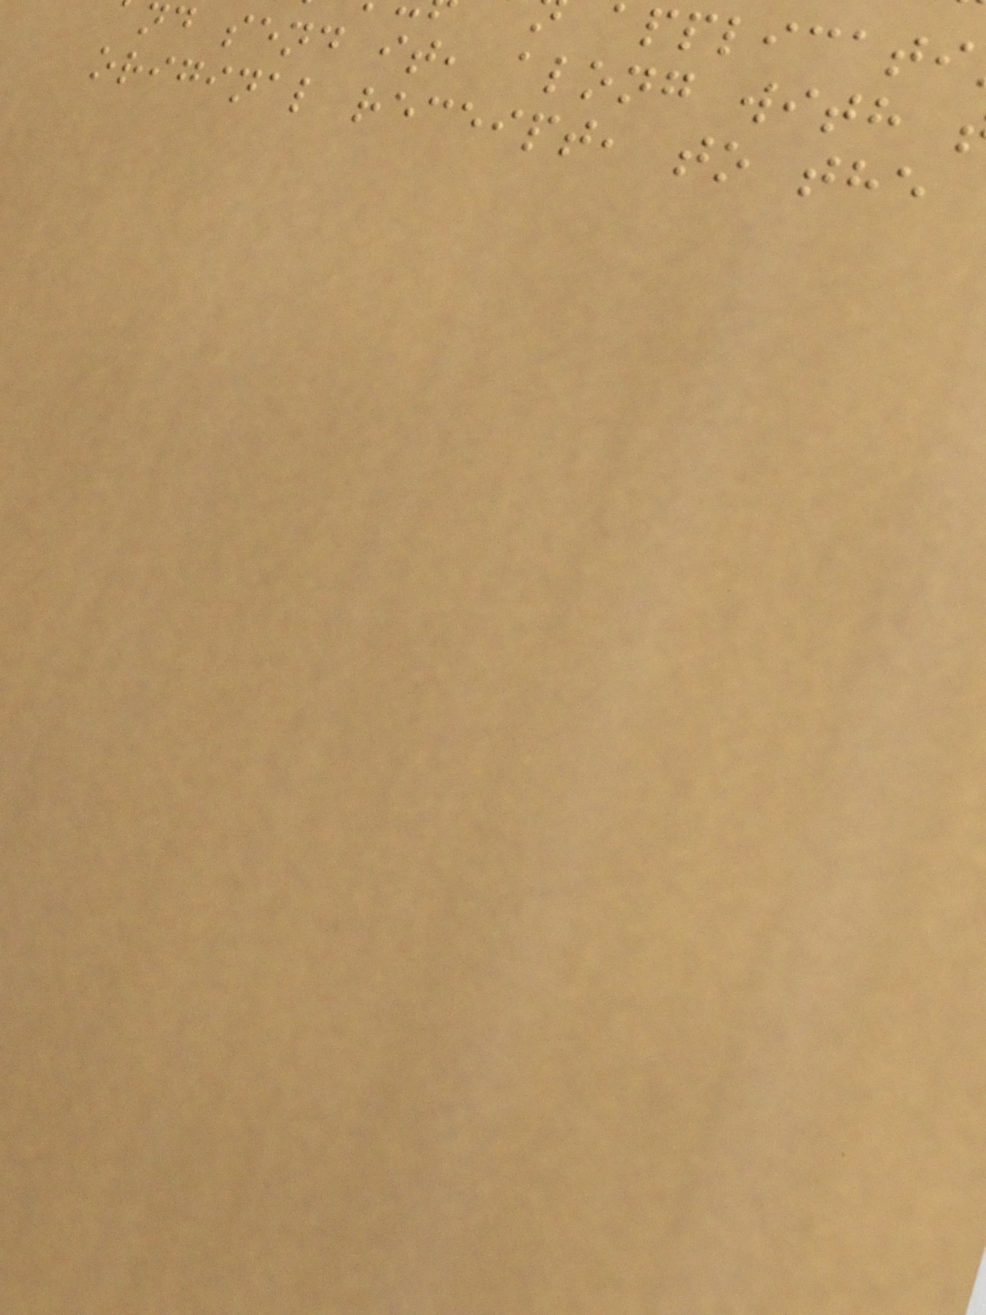applicati
nd send it, along with
original receipt, to the
